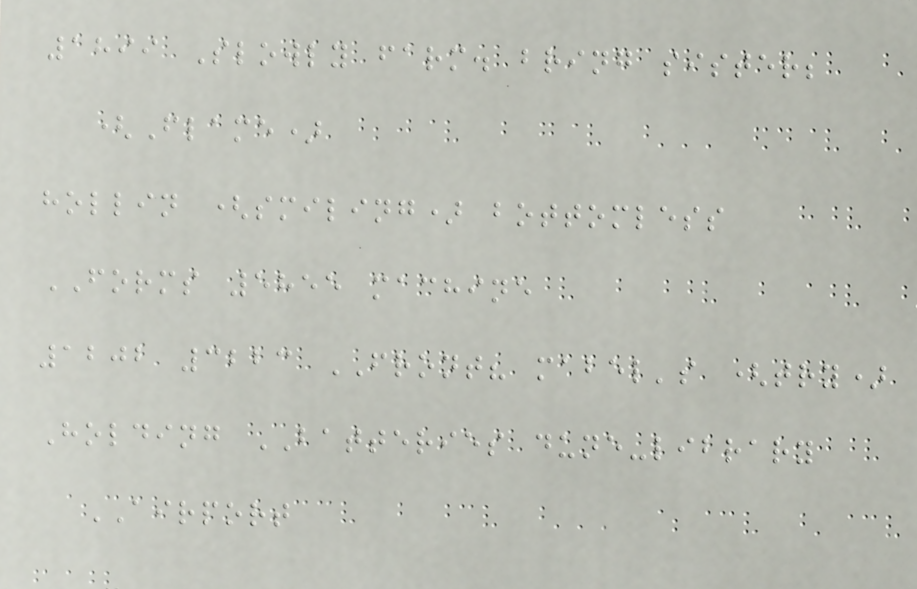1899 Slowly farm. bring sister;
(Flame)
hollin (smiling) bottomless
FORMS 5855 machine
1202 3223 FRONT? mabel's (try)
Holding BATTERIES dune-library
AIRPORT
